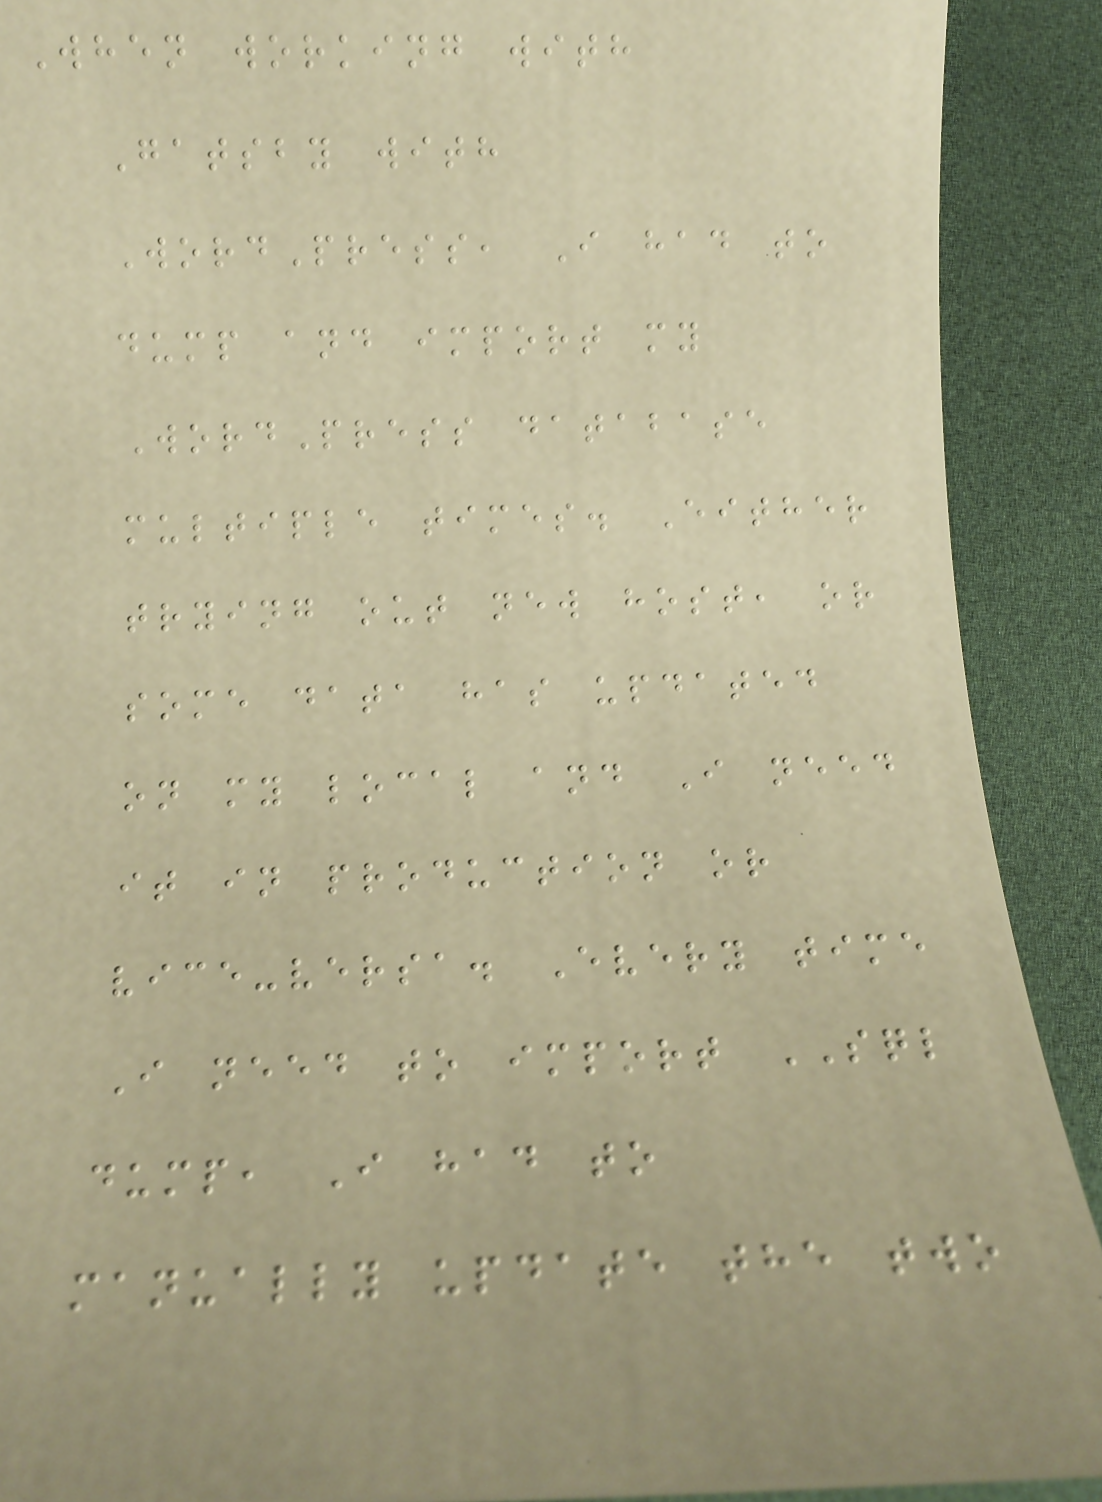When working with
Gatsby with
WordPress, I had to
dump and import my
WordPress database
multiple times. Either
trying out new host, or
some data has updated
on my local and I need
it in production or
vice-versa. Every time
I need to import SQL
dump, I had to
manually update the two
